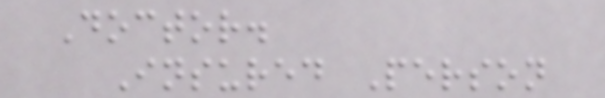Doctor.
Insured Person
